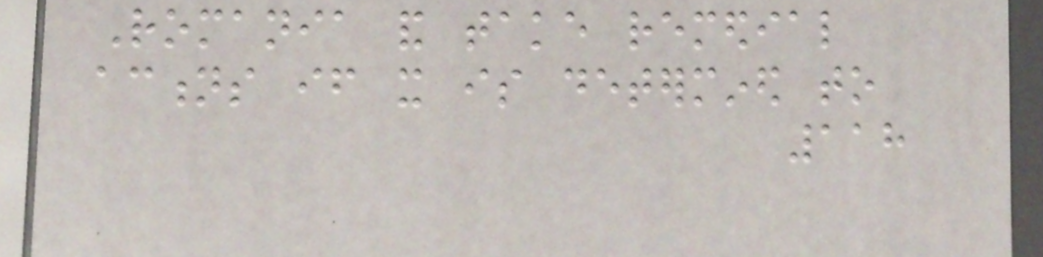Romania and take remedial
actions if it is determined to
118
